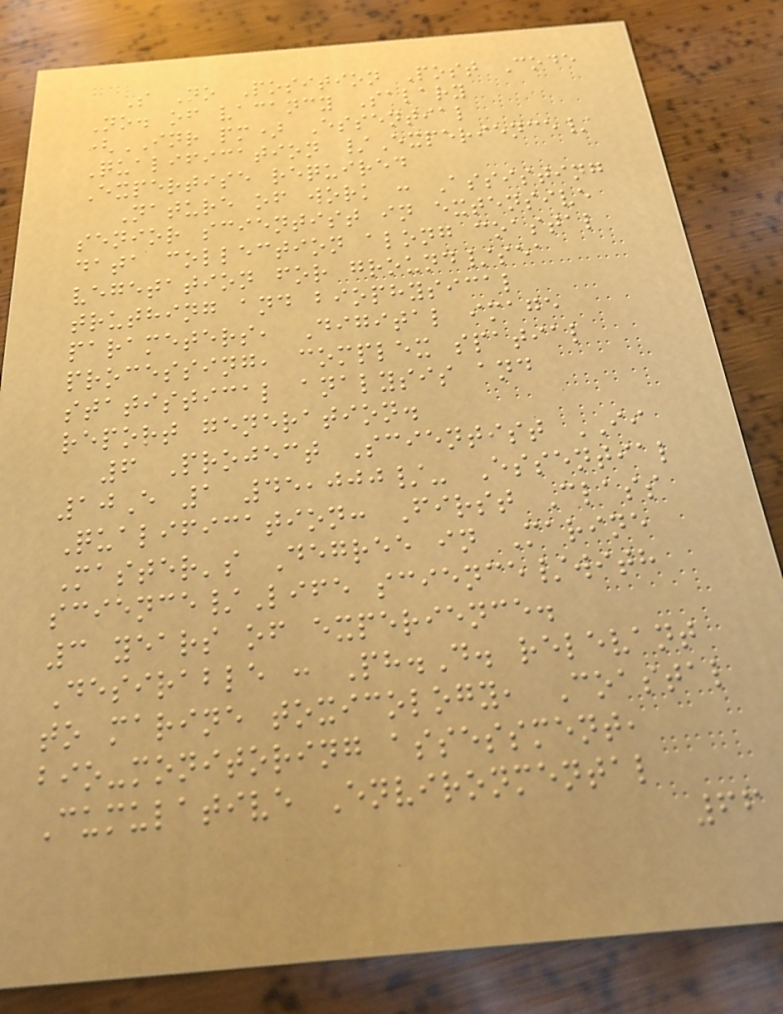S No Position Post Code
No. of vacancy Salary
(INR pm) Essential
Qualification /Experience/
Expertise required
Nature of work : Assisting
senior scientist in extensive
data collection along coastal
vegetation for ground/sea
truthing and biophysical
parameters, Digital image
processing, complex spatial
statistical analysis and
report generation.
6 Project Scientist II
10E 1 45,000/- Essential
Qualification: First Class
Master's Degree in Marine
science/Life science/with
3 years of experience.
Desirable : Ph.D. relevant
to marine toxicology, Coastal
bio-monitoring assessment,
Cumulative Environmental
66
